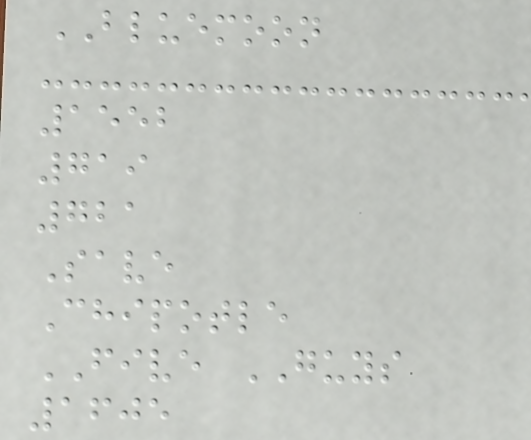BLUEMOON
1552
719
721
Save
Chipotle
FIVE GUYS
1605
